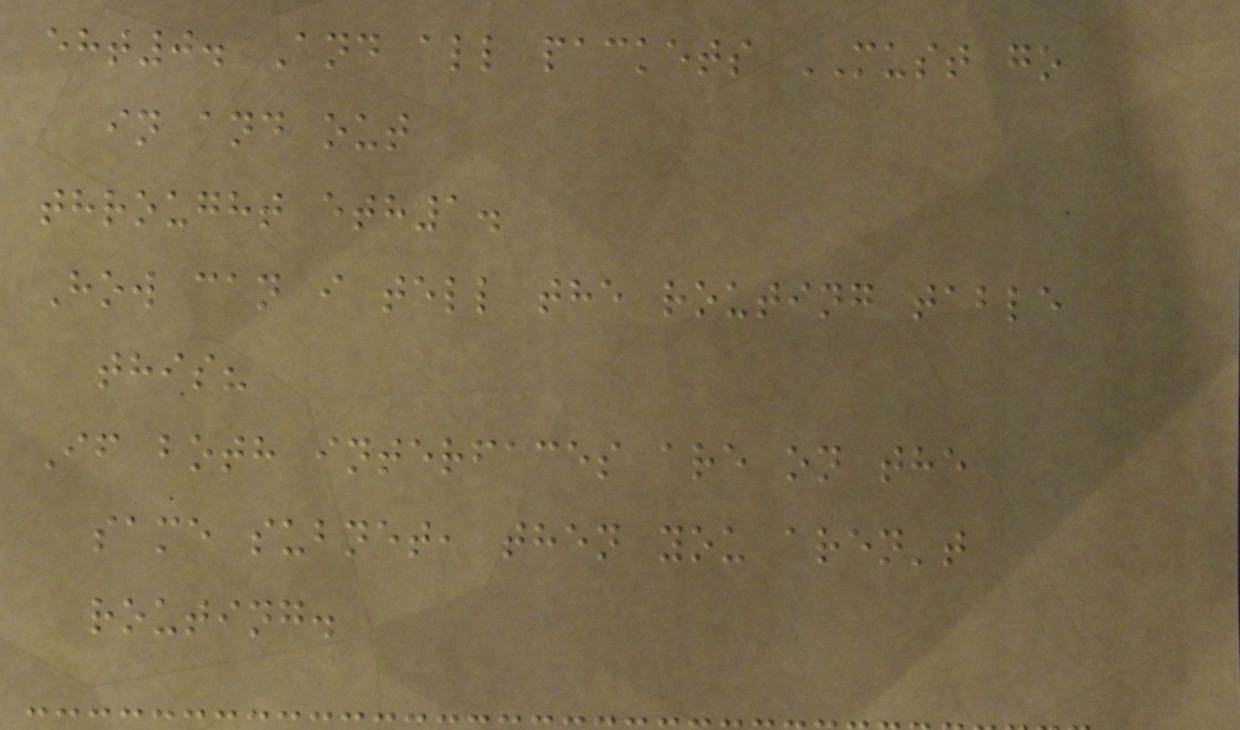eht0. And all packets MUST go
in and out
throught eth1.
How can i tell the routing table
this?
If both interfaces are on the
same subnet, then you aren't
routing.
